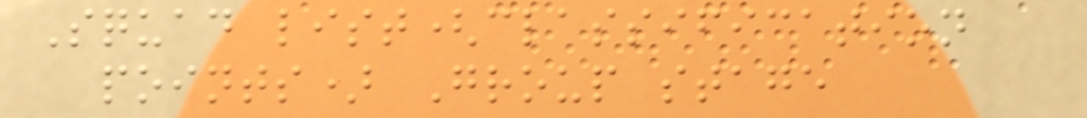Squad list(classification
points) Group stage
